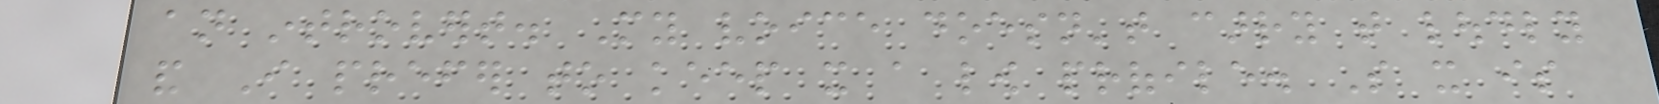an introvert. My voice doesn't carry that loudly
and I prefer to keep it a low profile. So it is
